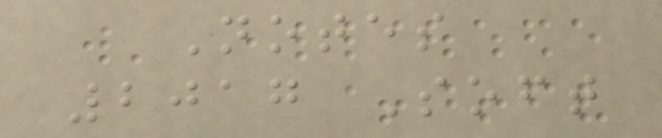Notes
2017 Soft
